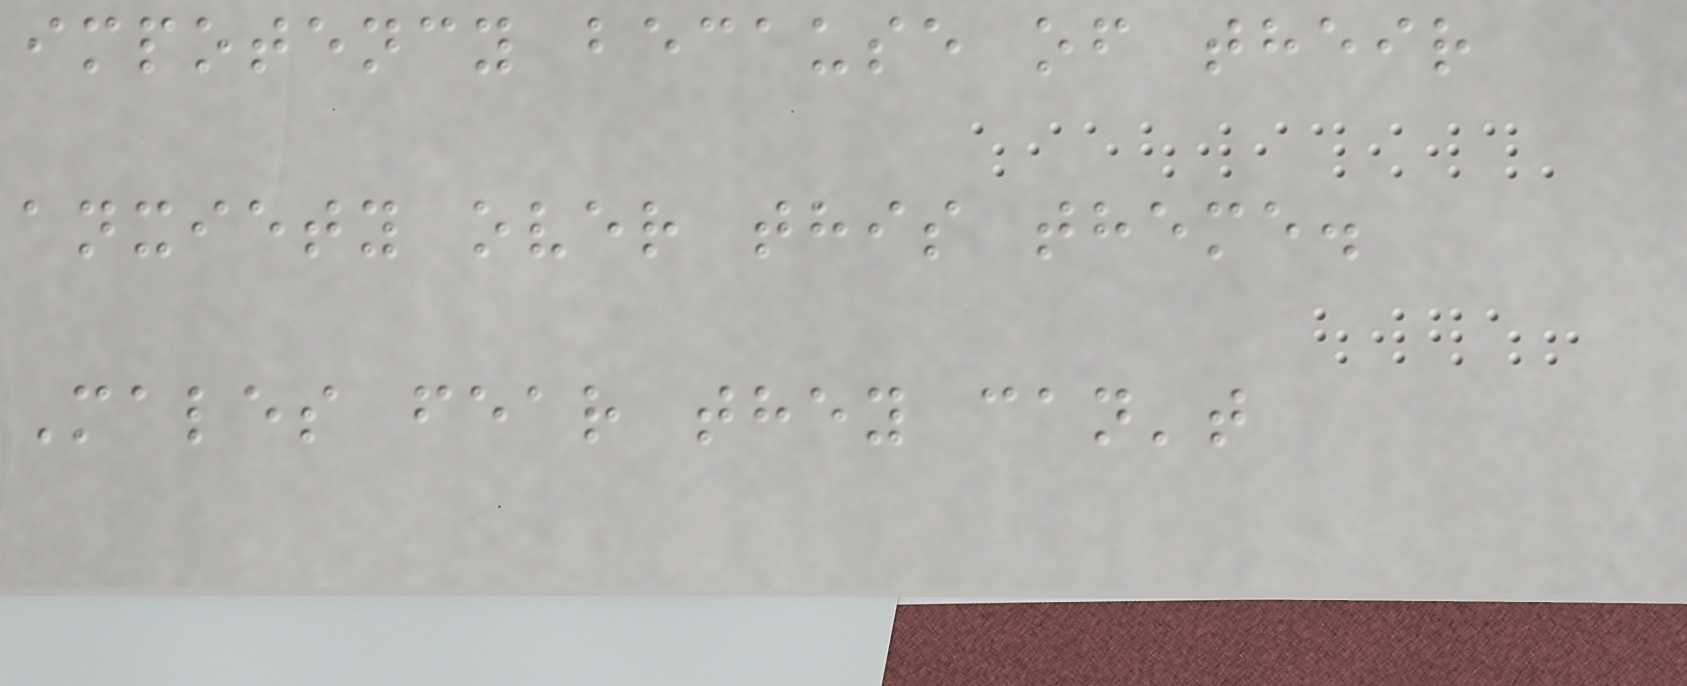impotency because of their
anxiety over this theme.
Males fear they can't
